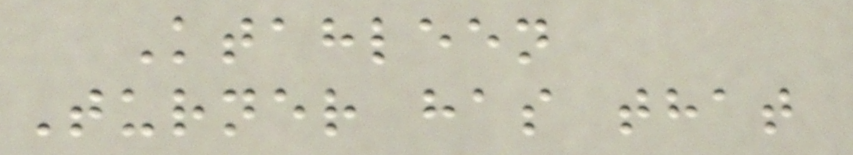Ktahleen
Turner has that
